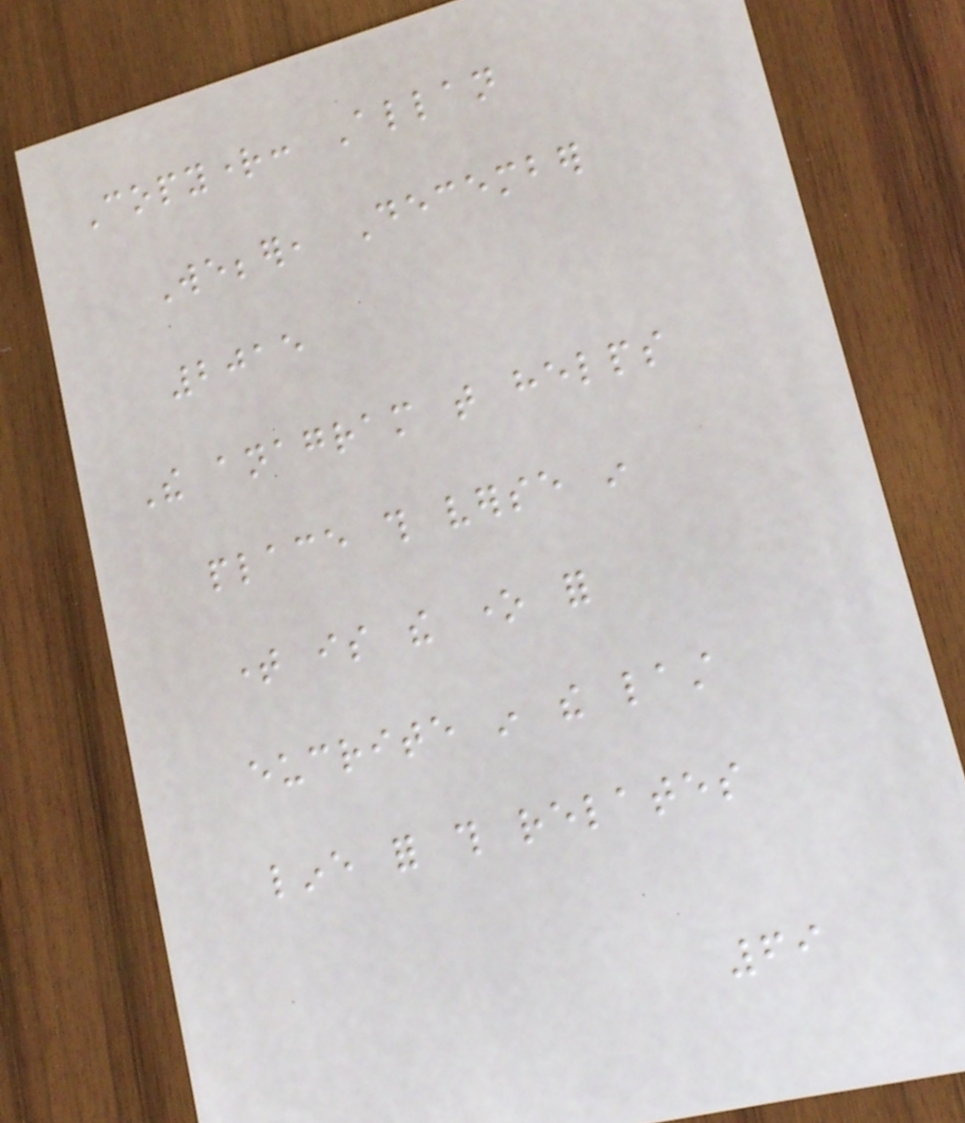Copyright: Allan
Webber, December
2015
The anagram that helps
place this verse in
time is the one for
eucrite in the last
line for this relates
69
